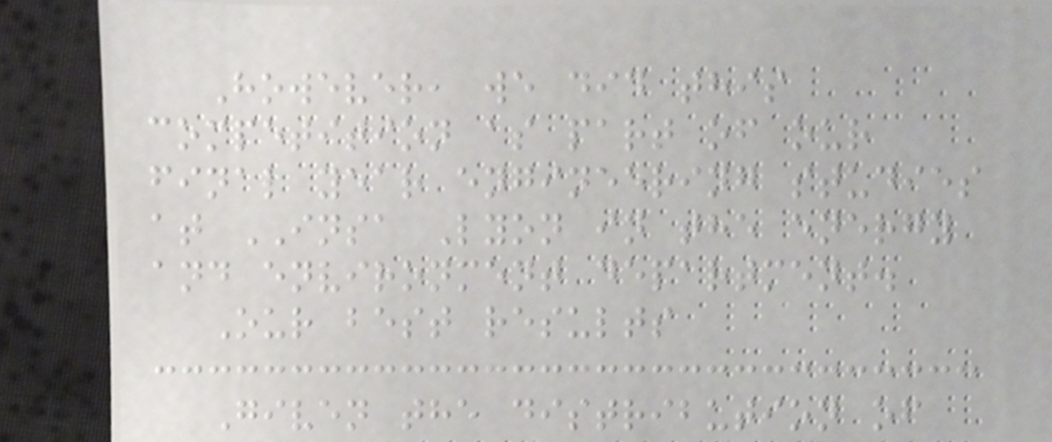However, we did this
competition as part of our
final year engineering studies
at INSA Lyon in the energy
and environment department.
Our best results
Given the distribution of
